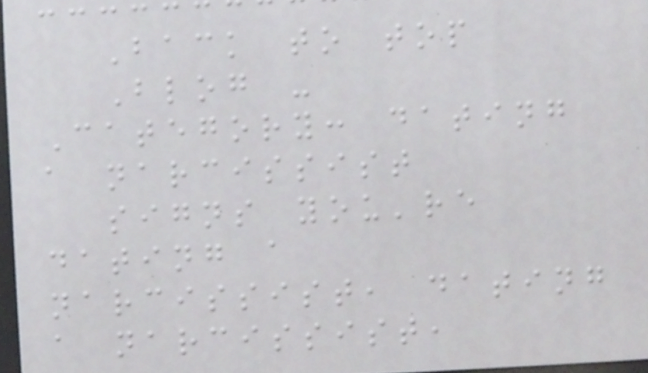Back to top
Blog -
Category: dating
a narcissist
signs you're
dating a
narcissist, dating
a narcissist,
